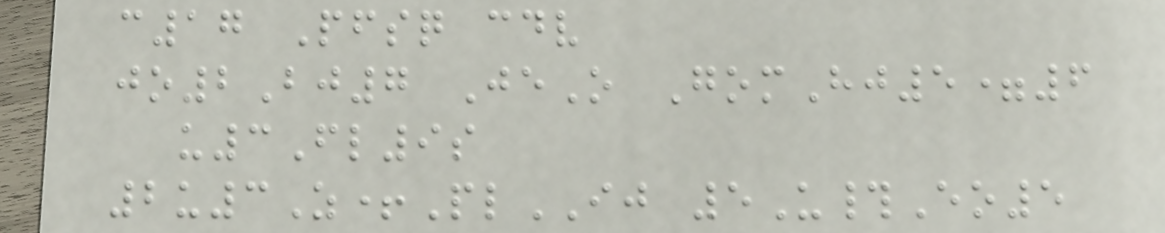c17 Pfsq cdv
jo2Bj7 JeO GomHj5=6
u3Fl9s
2u3Z+PlIJ 5U#Eo5
